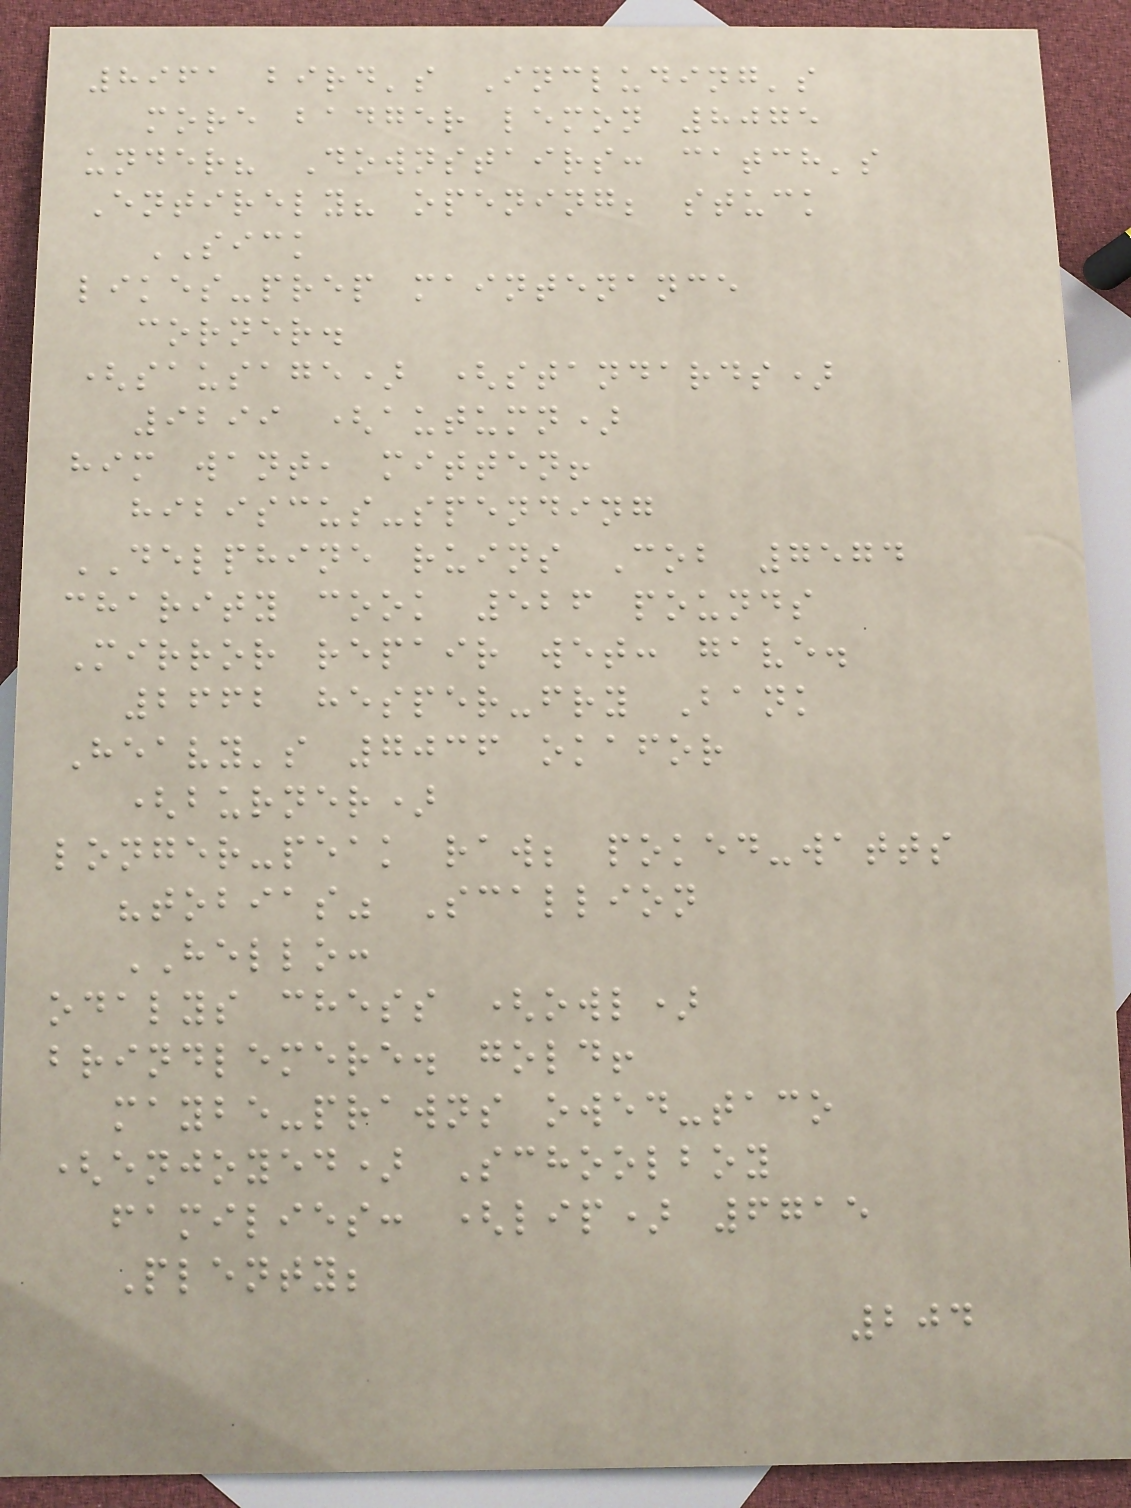8961 bird's Including's
more badger lemon 8075
under? Downstairs: catch's
Entirely? opening; stuck
SICK
likes-prep maintenance
corner.
(sausage) (standards)
9299 (autumn)
him want, mitten!
hibiscus-spending
DELPHINE ruins Cob 7574
charity cook 526 pounds
Mirror repair wet: gave.
2662 hesper-fry Bank
Heavy's 7036 okafor
(burner)
longer-peak raw; poked-watts
"tobias" Scallion
HELLO:
odalys chess (owl)
brindlemere. gold!
maybe-prawns owed-taco
(enjoyed) Schoolboy
families: (lip) 6715
Plenty;
204
